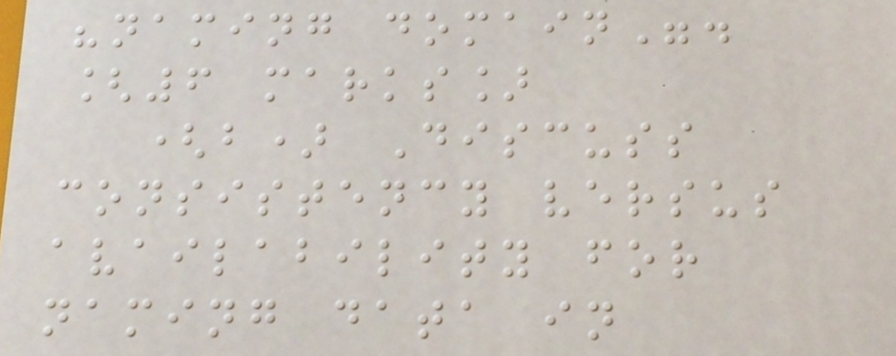"naming domain".
[6 marks]
(b) Discuss
consistency versus
availability for
naming data in
